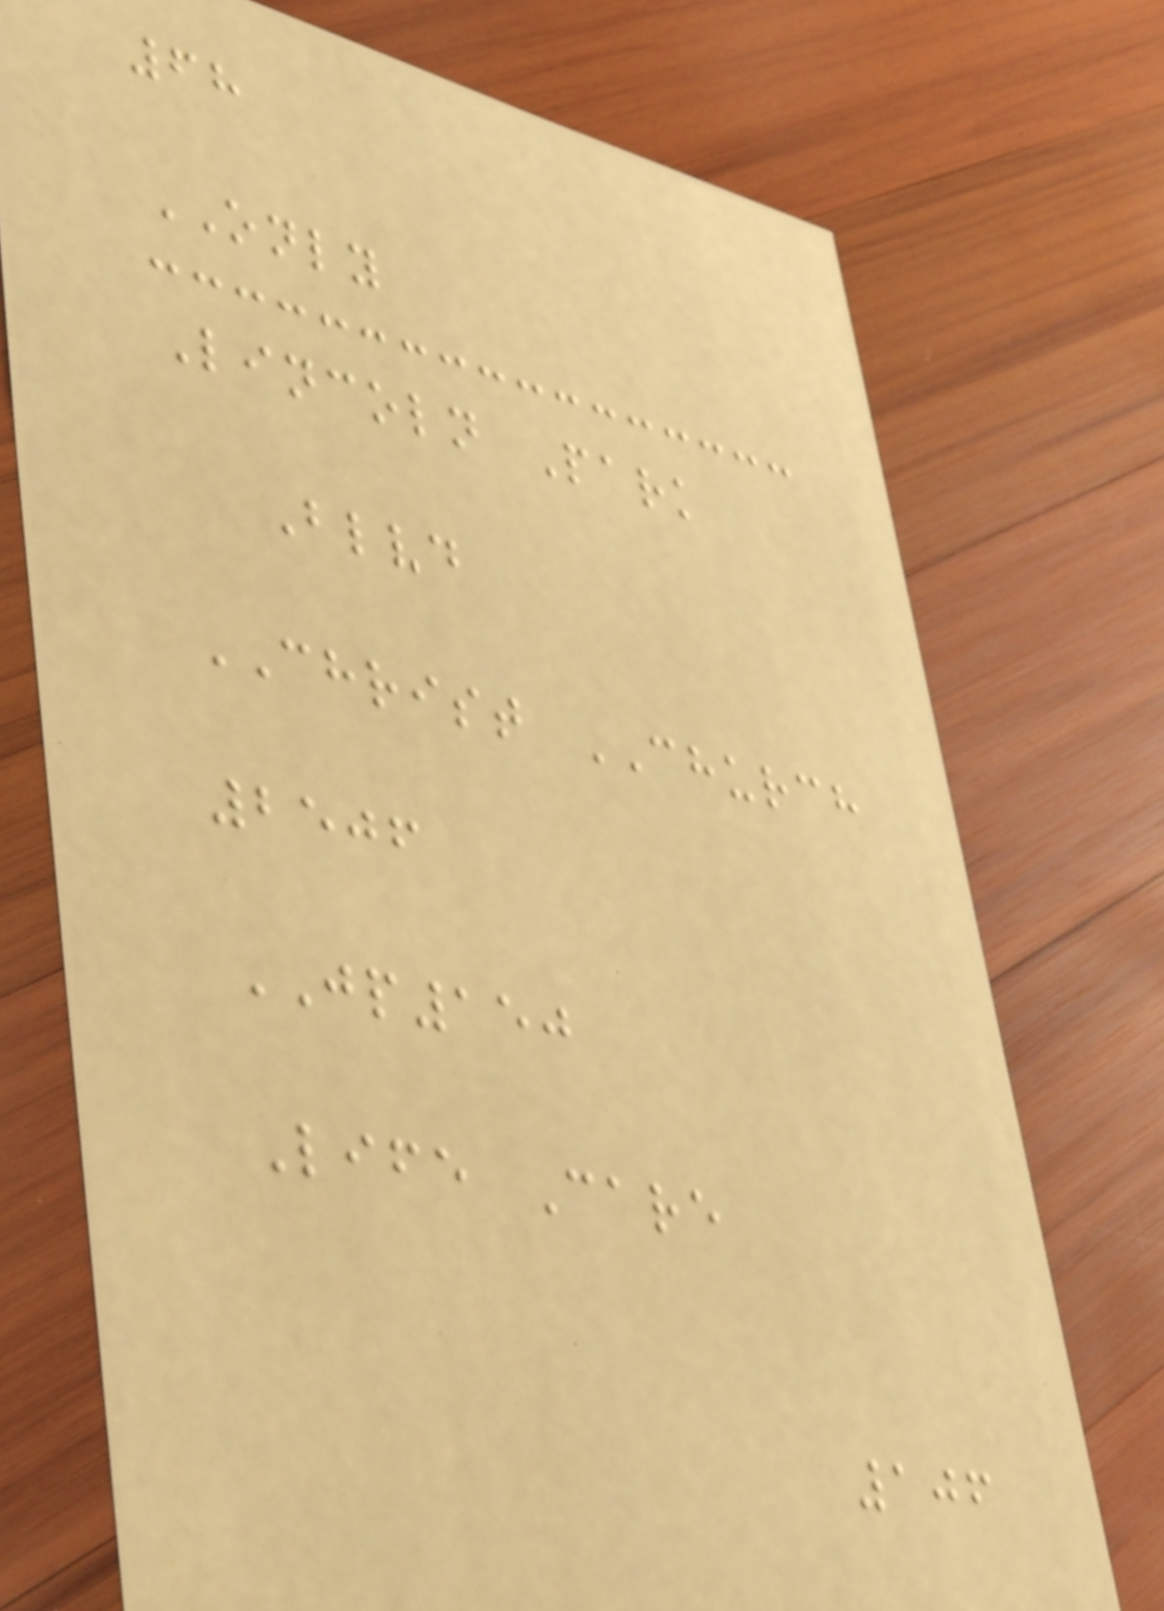68
ONLY
Lincoln Park
Blvd
CHRIST CHURCH
2506
JP150
Life Care
106
